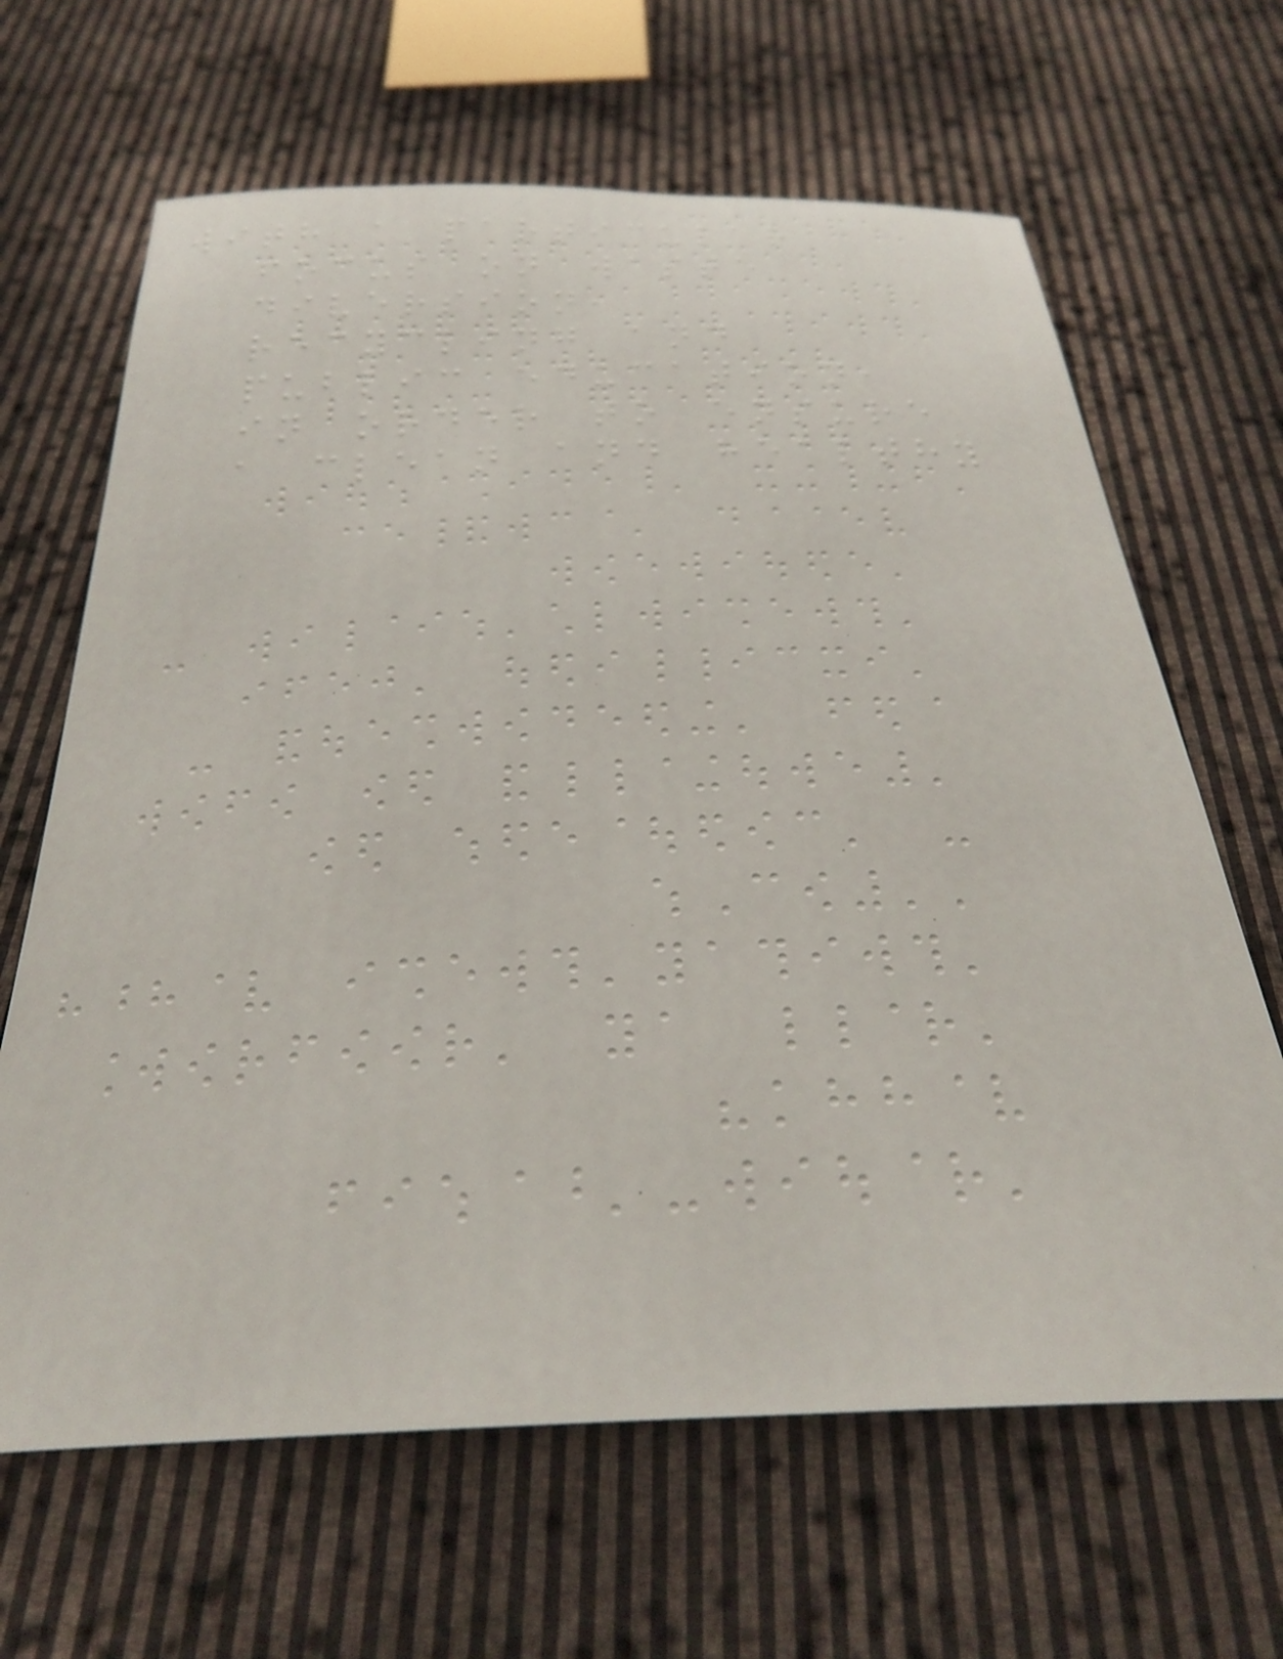with a particular
focus on waste
diversion,
recycling and
public education,
in order to ensure
a clean and healthy
